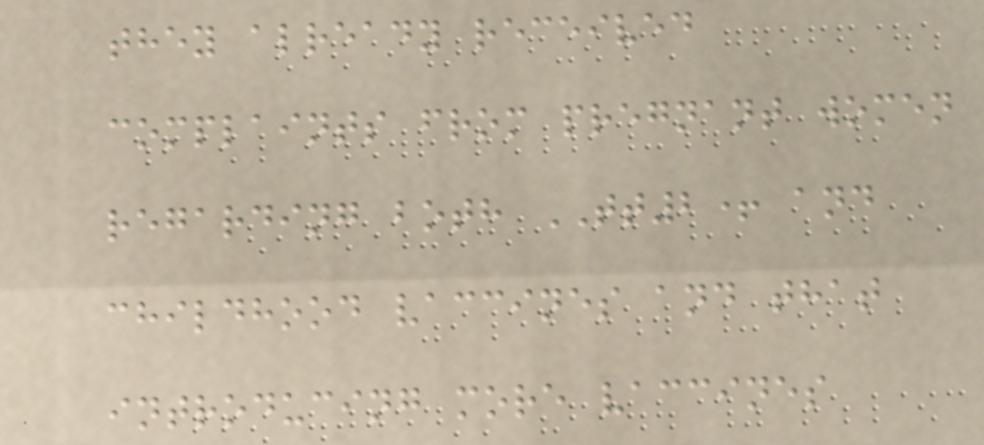they already received
complaints from pregnant women
regarding both TT2+ and
childhood vaccines and that
introducing more vaccines
